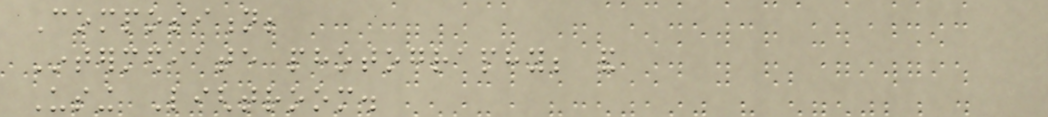Composition;
Intermediate photography; and
Using Lightroom.
